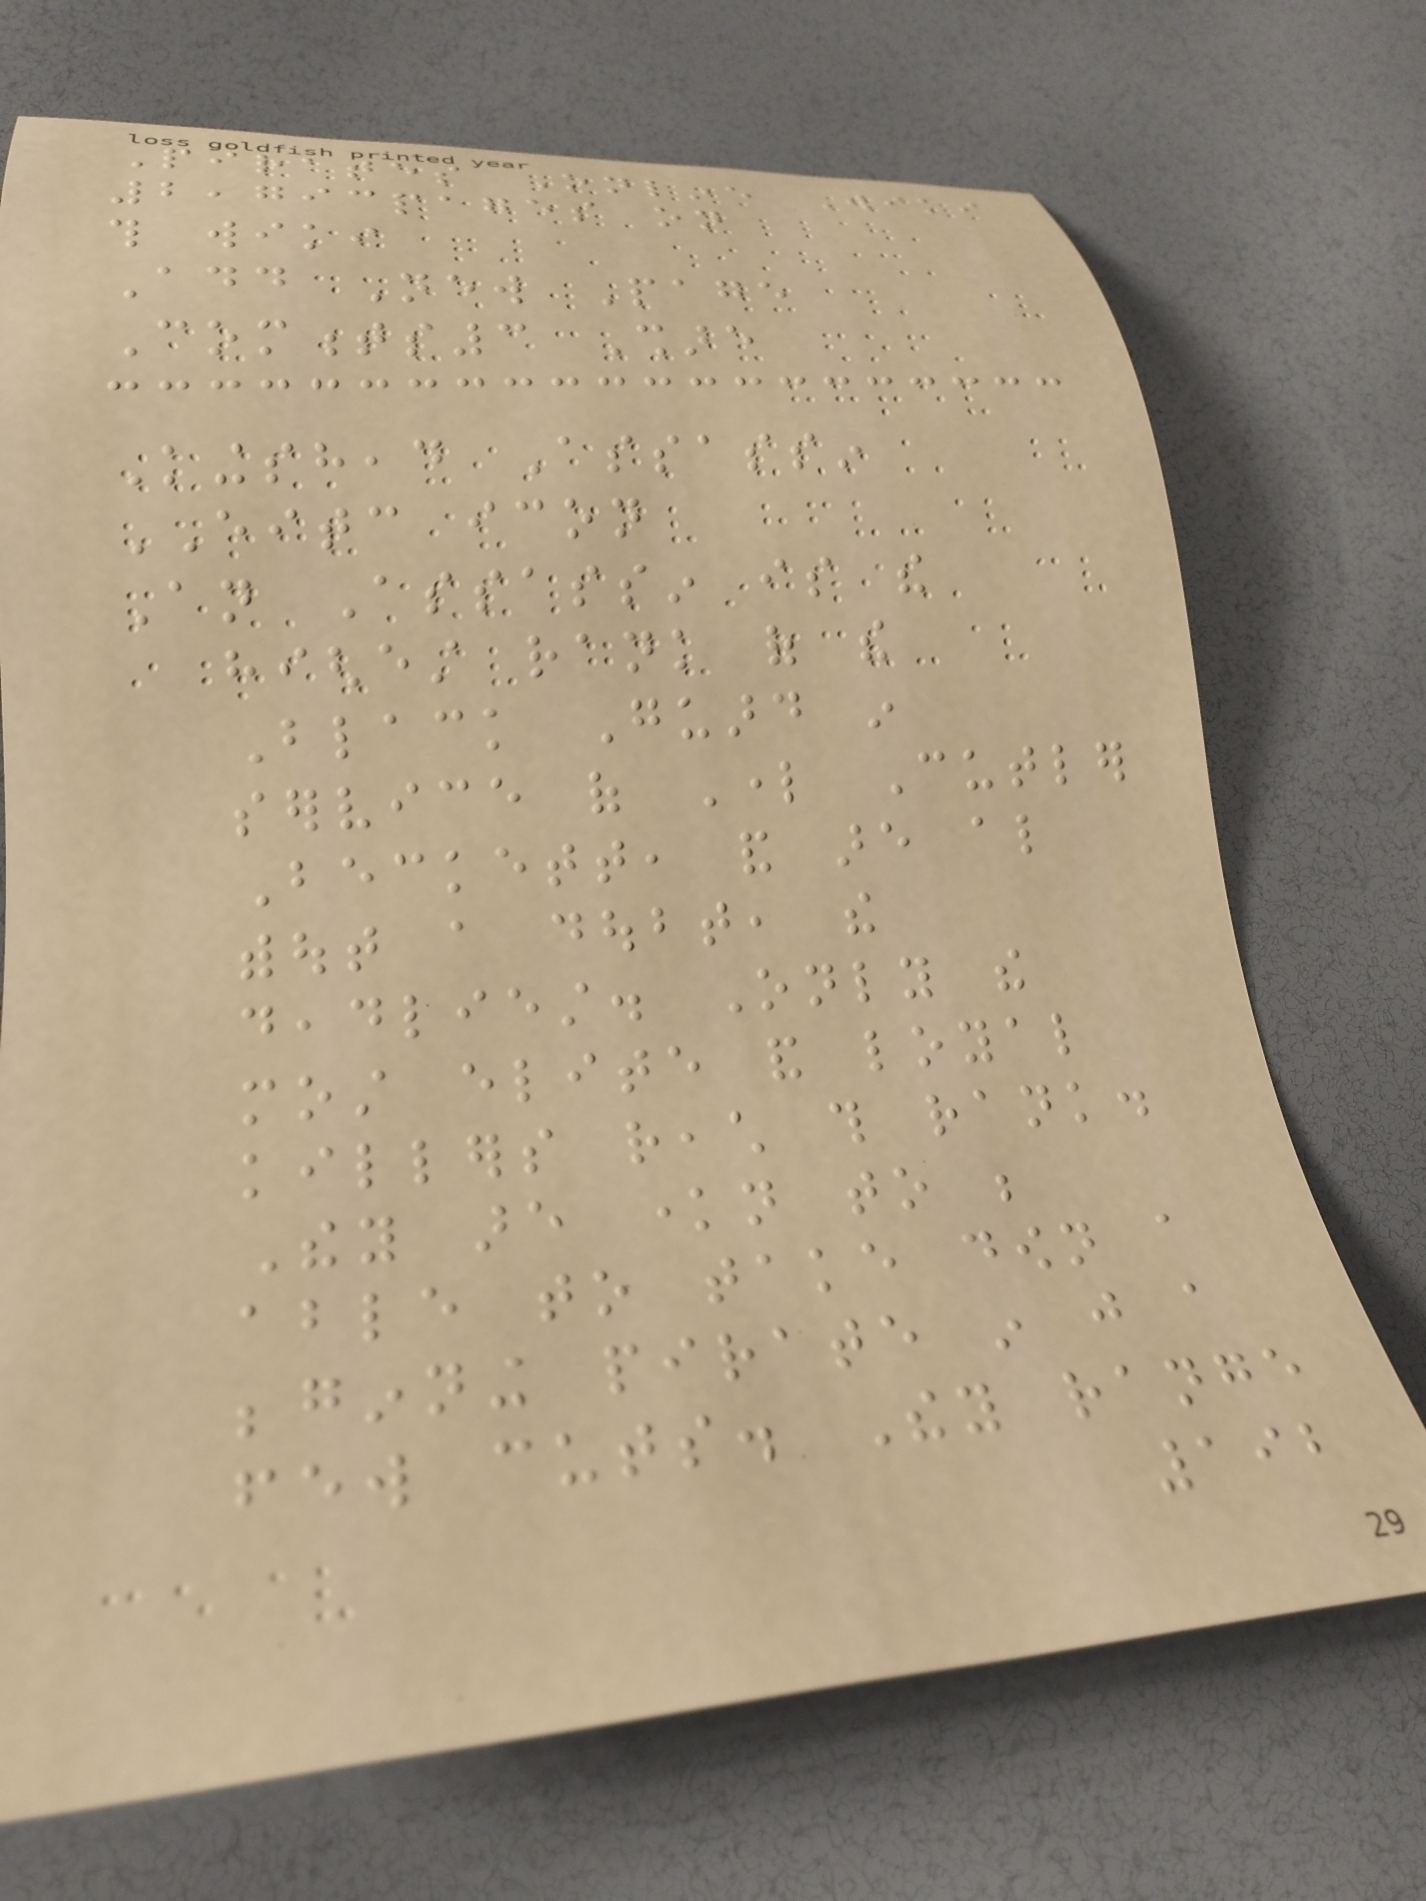Pirates Online Wiki
2,793pages on
this wiki
Add New Page
Comments3 Share
Kingshead Assassin
EITC icon
An Assassin is the
highest rank of the
Black Guard in
service of Lord Cutler
Beckett, and are also
without a doubt, the
deadliest. Only the
most elite and loyal
killers reach this rank.
They are known to be
able to take down a
beginning pirate in just a
few cuts. They range
192
